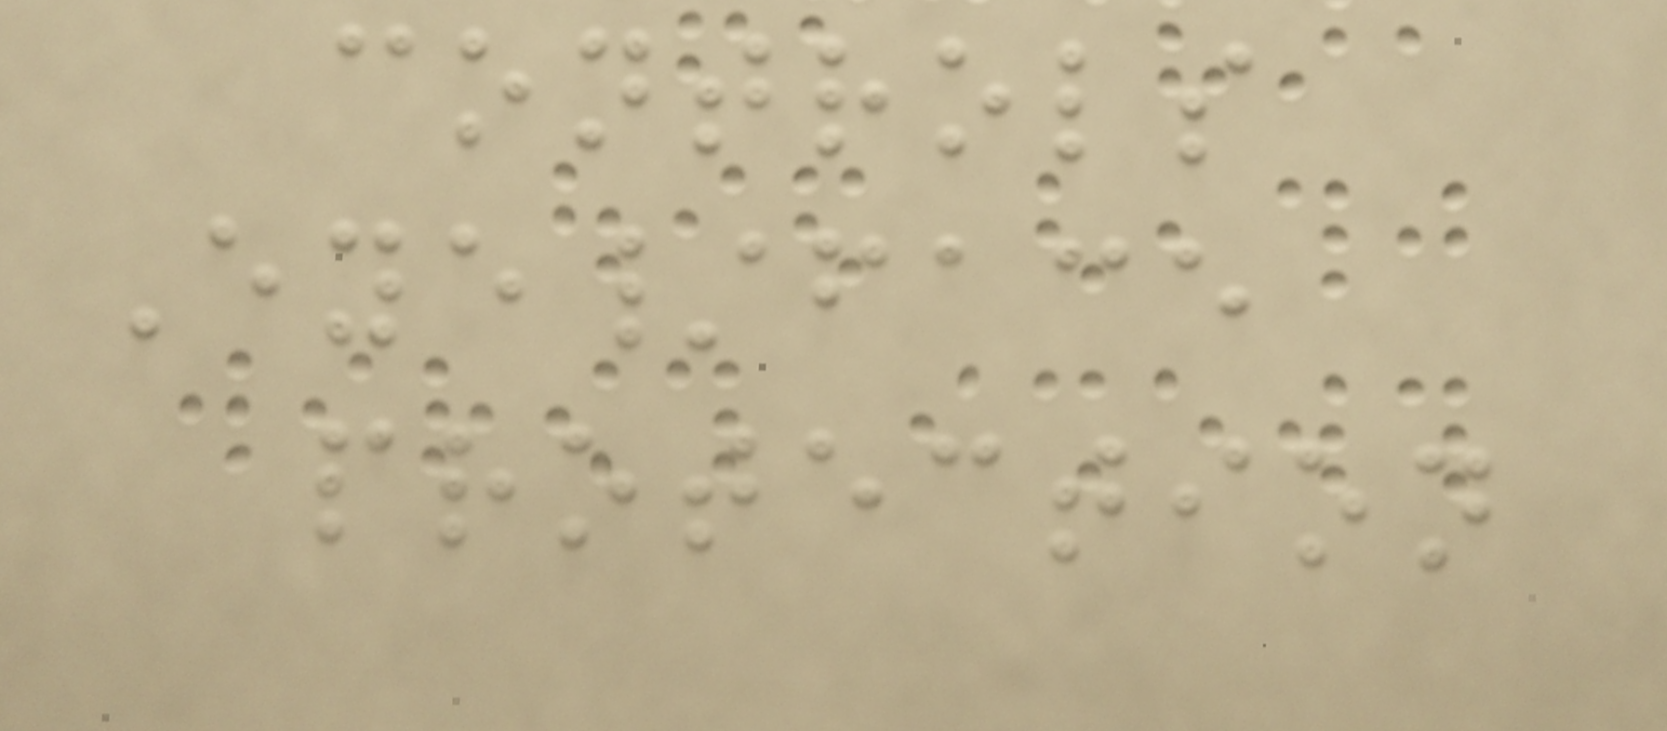controls
Eye/face
protection
